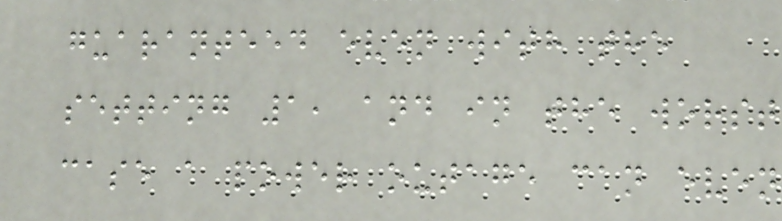guaranteed even with the
setting 1, and in the worst
case a power outage can even
